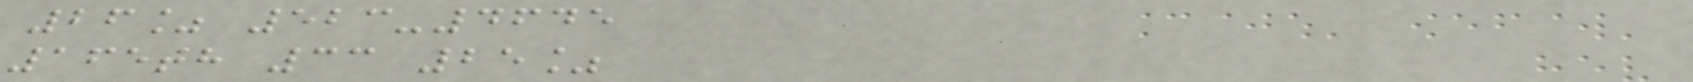26% 523-4645
165th 33 25%
